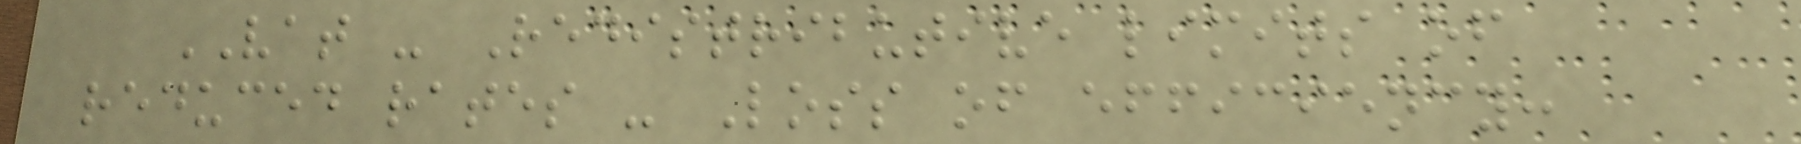VAT - Redistributive limits of
reduced rates - Loss of efficiency:
